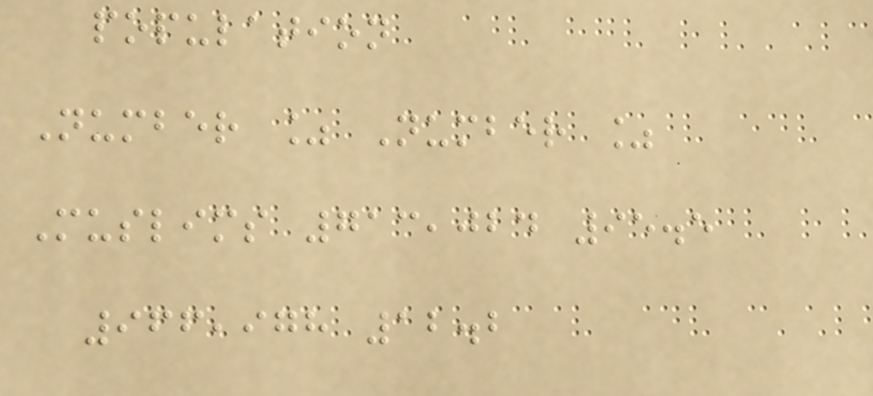population
Number % Number %
Muslims 713,024 95.5
966,978 12.2
